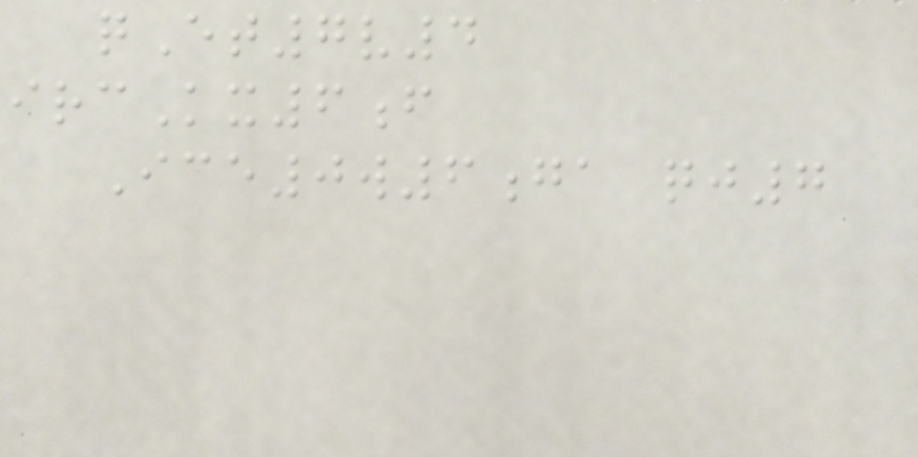qEt7v4
ircKx6f
Ice0w6ga qj7
